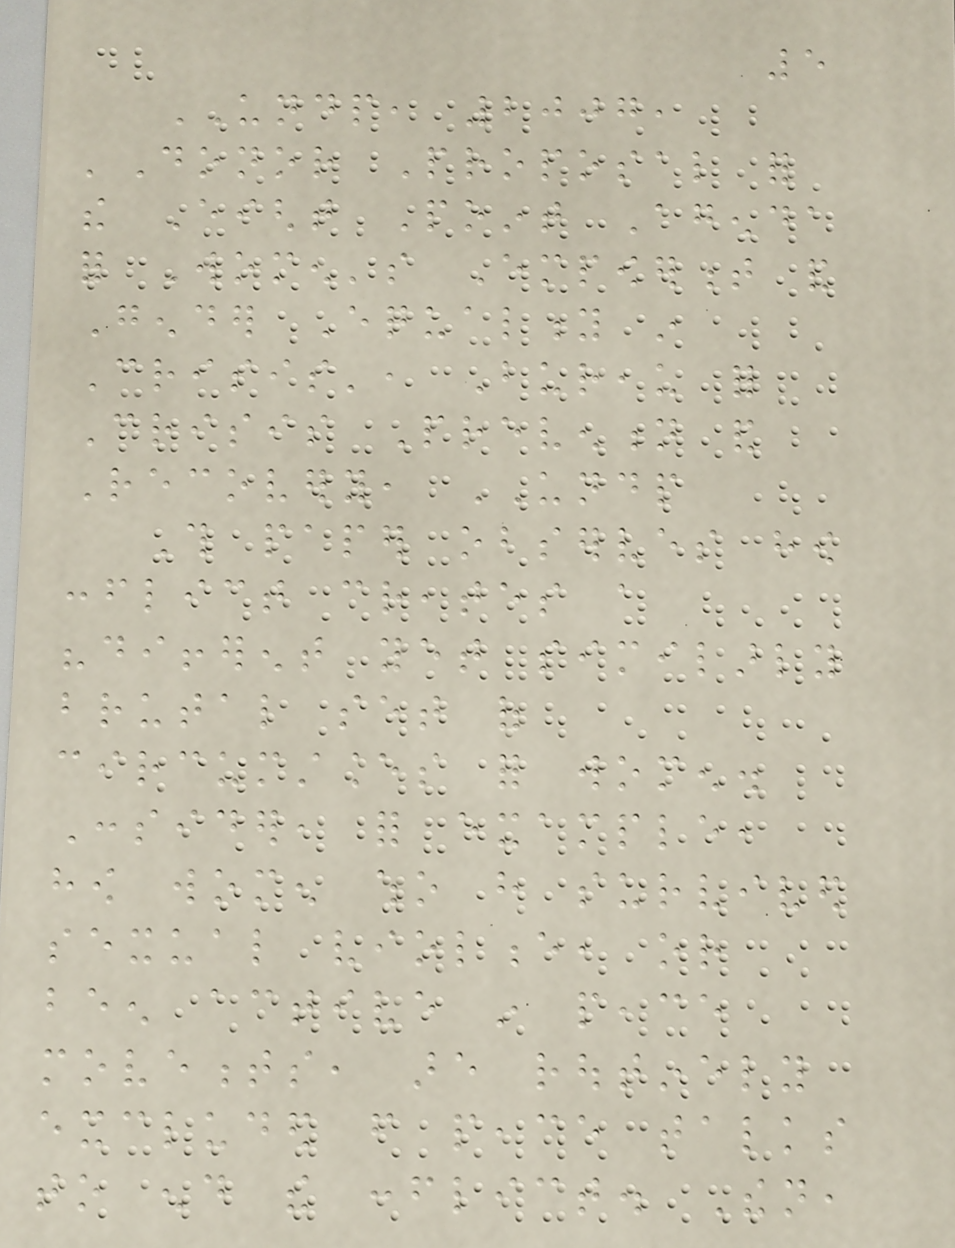5
UNDP, 2007,
'Donor Proposal for
the Eight Point Agenda
for Women's Empowerment and
Gender Equality in
Crisis', Bureau for
Crisis Prevention and
Recovery, UNDP
This paper observes how
conflict creates a
"different yet similarly
brutal set of
circumstances for women.
Consider, for example,
how women who have survived
sexual violence, or
been active in peace
movements, are routinely
excluded from peace talks
to end the conflict. Then,
